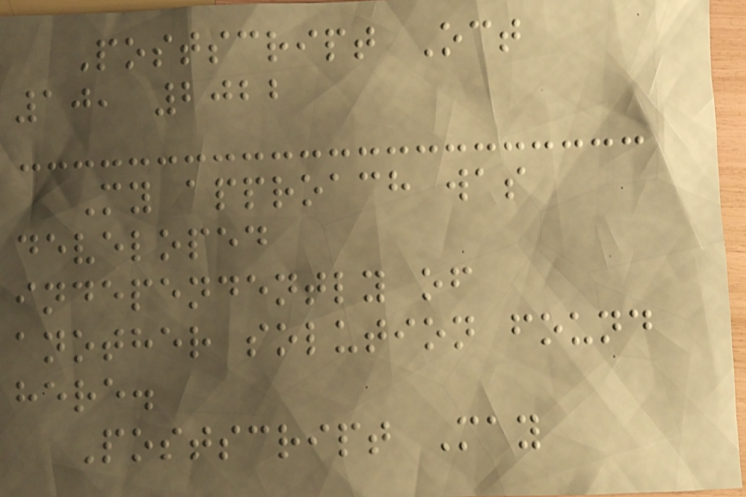Postscript Oct
10, 2022
My approach was
developed
independently of
another solution found
here.
Postscript May
